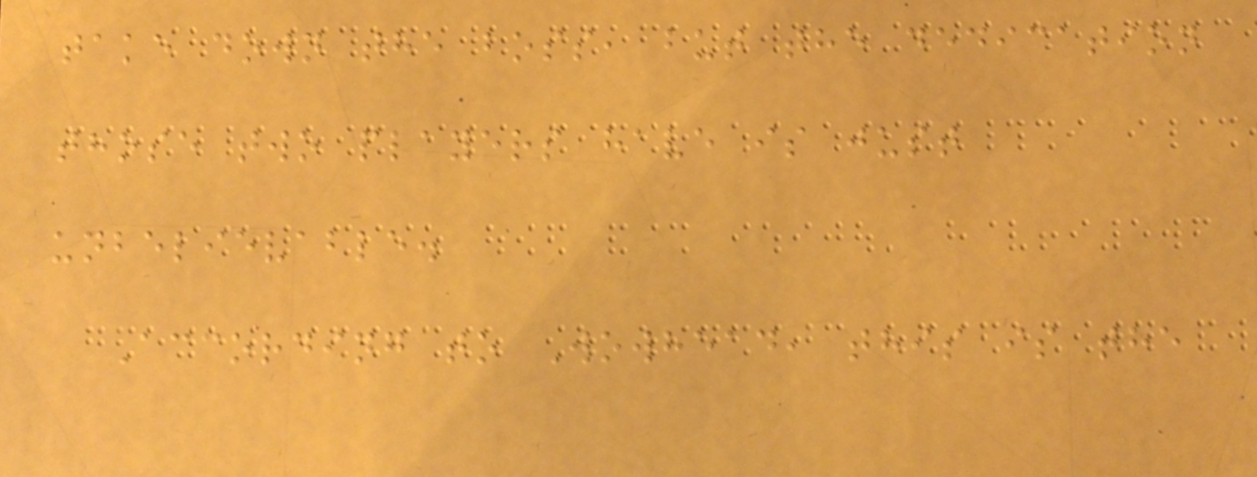take down the boss, but the dedication
those two players have is just
unbelievable.
According to Wowhead, this is the
